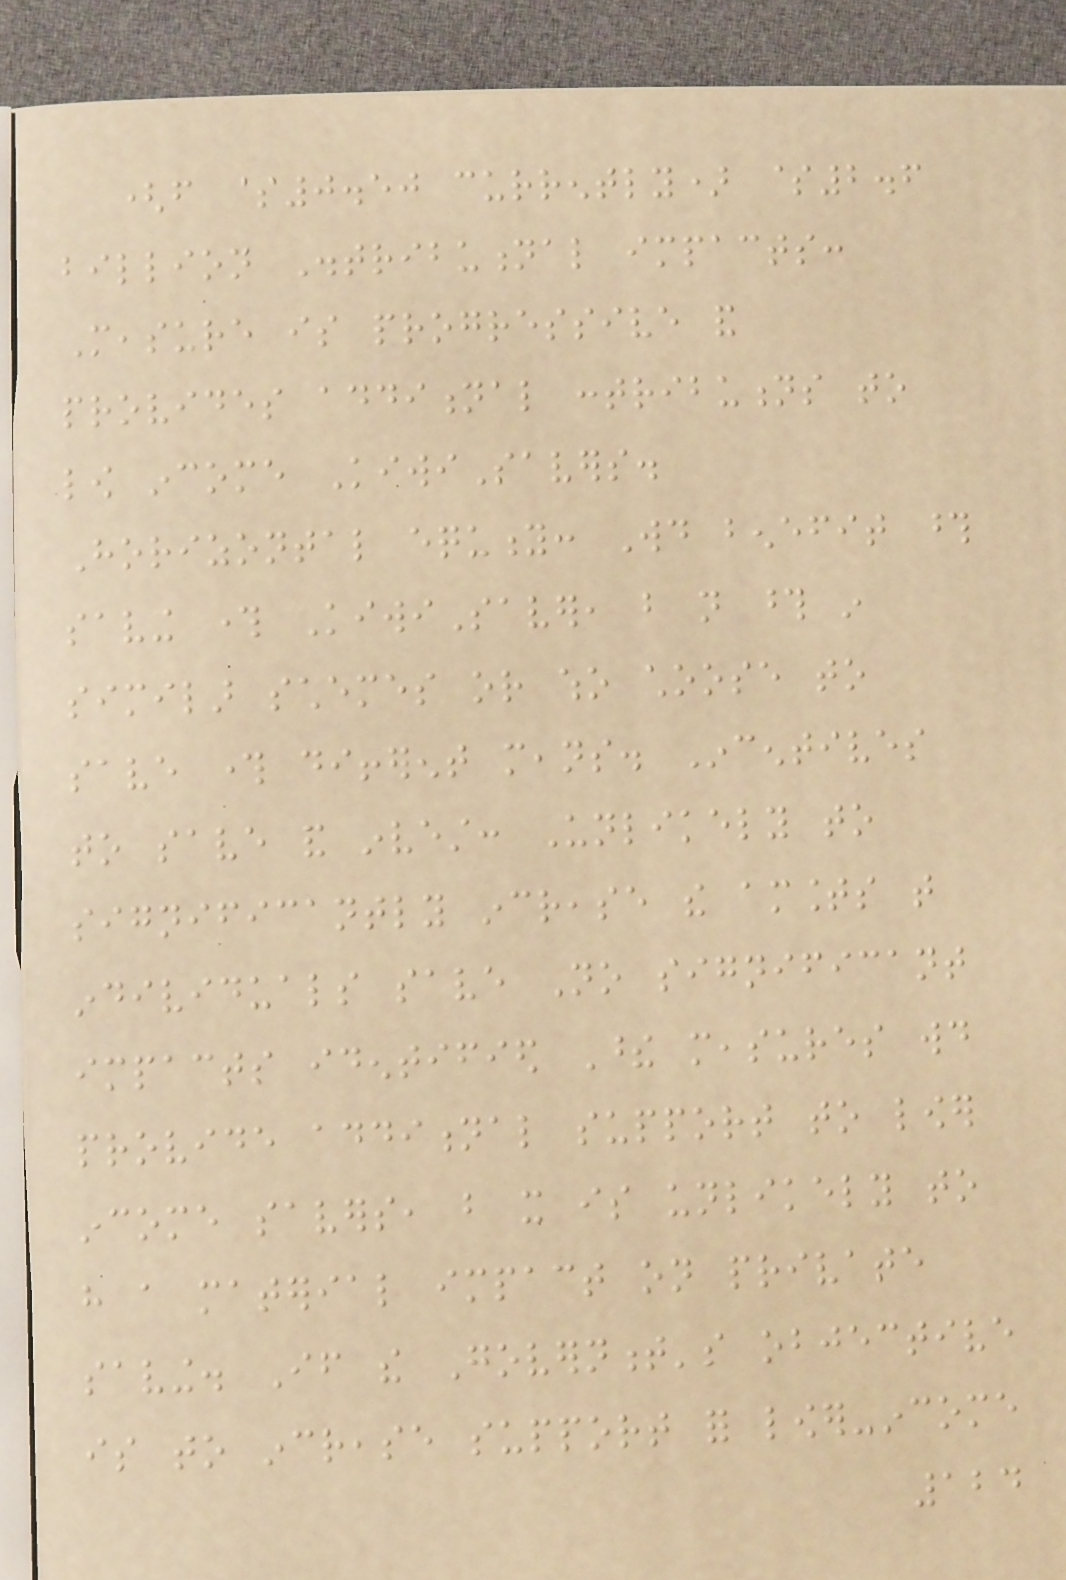(from $0.50 currently) $2.6
billion Distributional impacts:
Measure is progressive and
provides additional contributions to
low income KiwiSavers.
Horizontal equity: Would benefit those
saving through KiwiSaver, but not those in
similar schemes or who choose to
save through different means. Incentives
to save and invest: Unlikely to
significantly increase the amounts that
individuals save No significant
impacts identified These measures would
provide additional support to lower
income savers, but it is unlikely to
have a material impact on private
saving. If the Government's objective
is to increase support for lower-income
124
